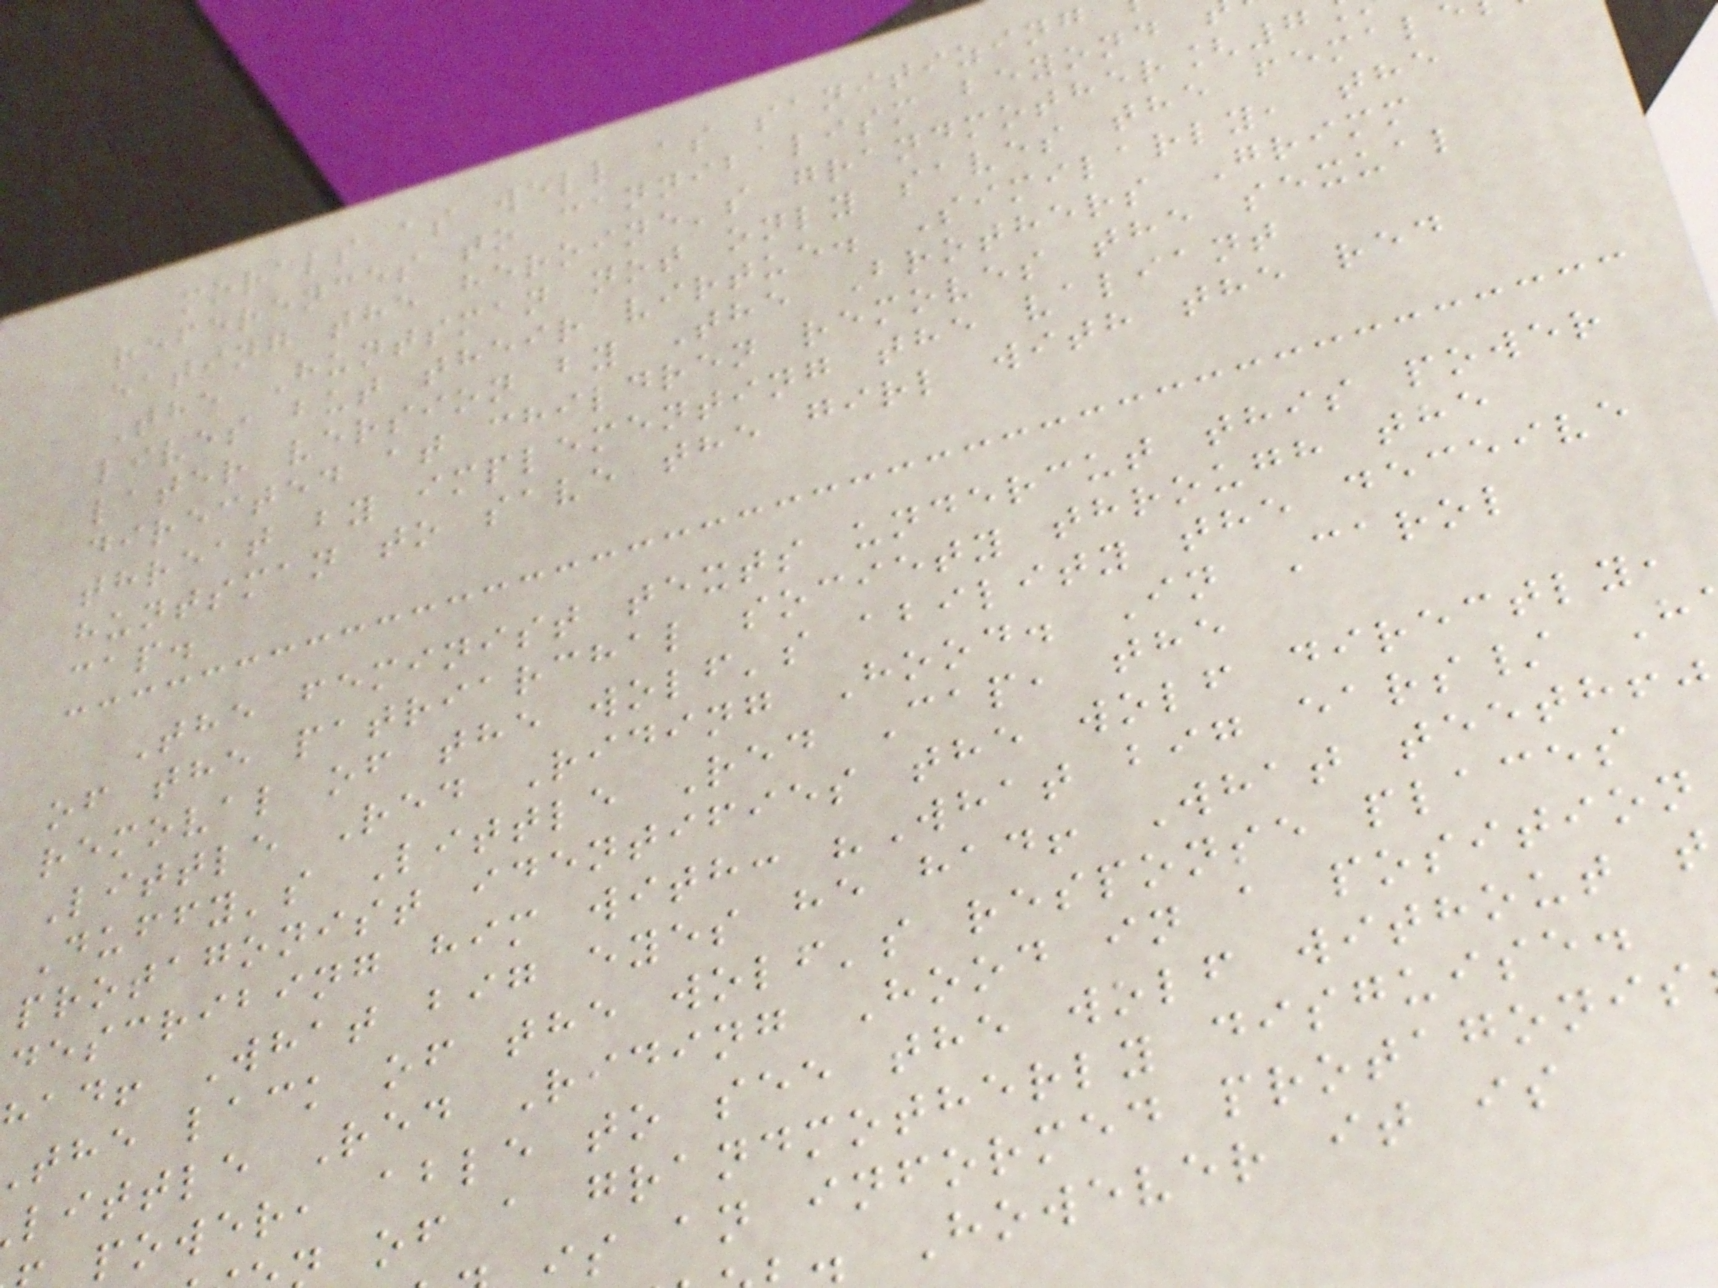morals as well as sanitizing
references to cannibalism beyond
eating the heroine's grandmother[7
The Huntsman not only saves the femal
lives but their virtue. Similarly, the
later version by The Brothers Grimm
directed at children removes the sexual
threat by implementing the valiant
huntsman to save the girl with the red
cap.
The feminist texts undercut this power
of the patriarchal society through the
removal of the wolf's ability the deceive
Little Red Riding Hood. In Carol
Duffy's Little Red Cap, the
protagonist identifies the wolf directly,
describing him with: "What big ears/ H
had! What big eyes he had! What teeth!"
the lack of the wolf's response places
little Red Riding Hood in a position
power, able to see the wolf without t
of a grandmotherly disguise.
s an informed protagonis
However it is
